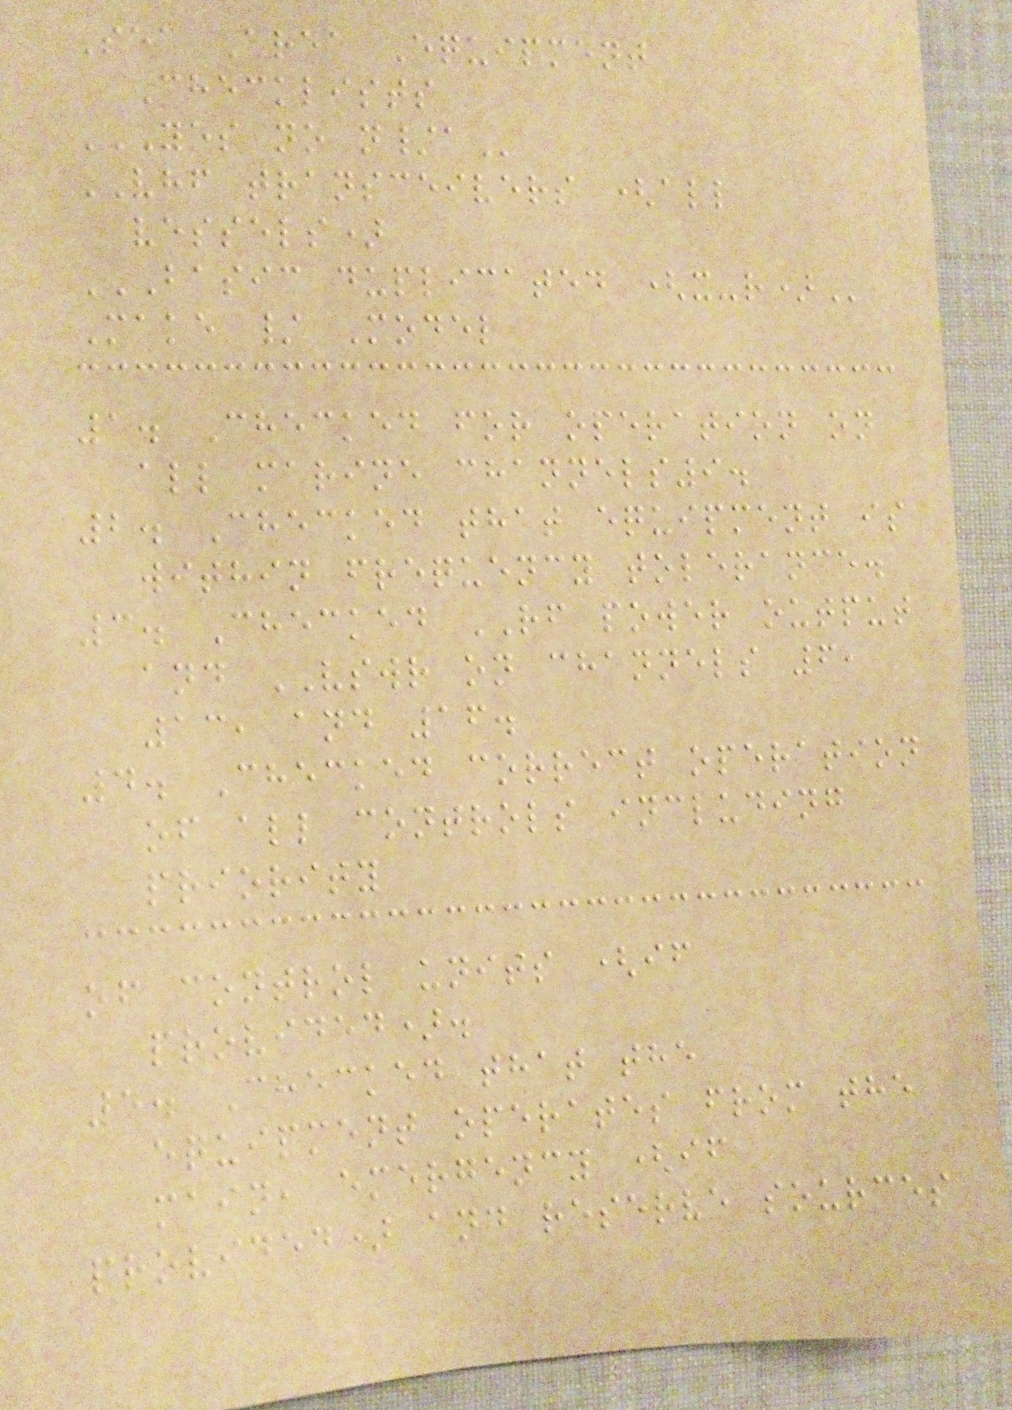Sea Area Equipment
Checklists
YES NO N/A
VHF transceivers (all
vessels)
BASIC DUPLICATED (X-R)
Make / Model
1. Checked for operation on
all marine channels9.
2. Checked that equipment is
within frequency tolerance.
3. Checked RF power output
and VSWR on channels 6,
13, and 16.
4. Checked correct operation
of all controls including
priority
of control units (if
provided).
5. Checked that the
equipment operates from the
main, emergency (if
provided) and reserve sources
